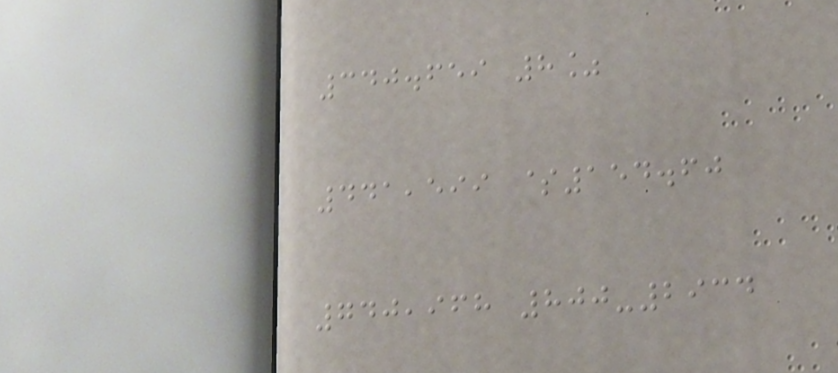340.659 8%
441,599 $154.60
740,968 800-2934
